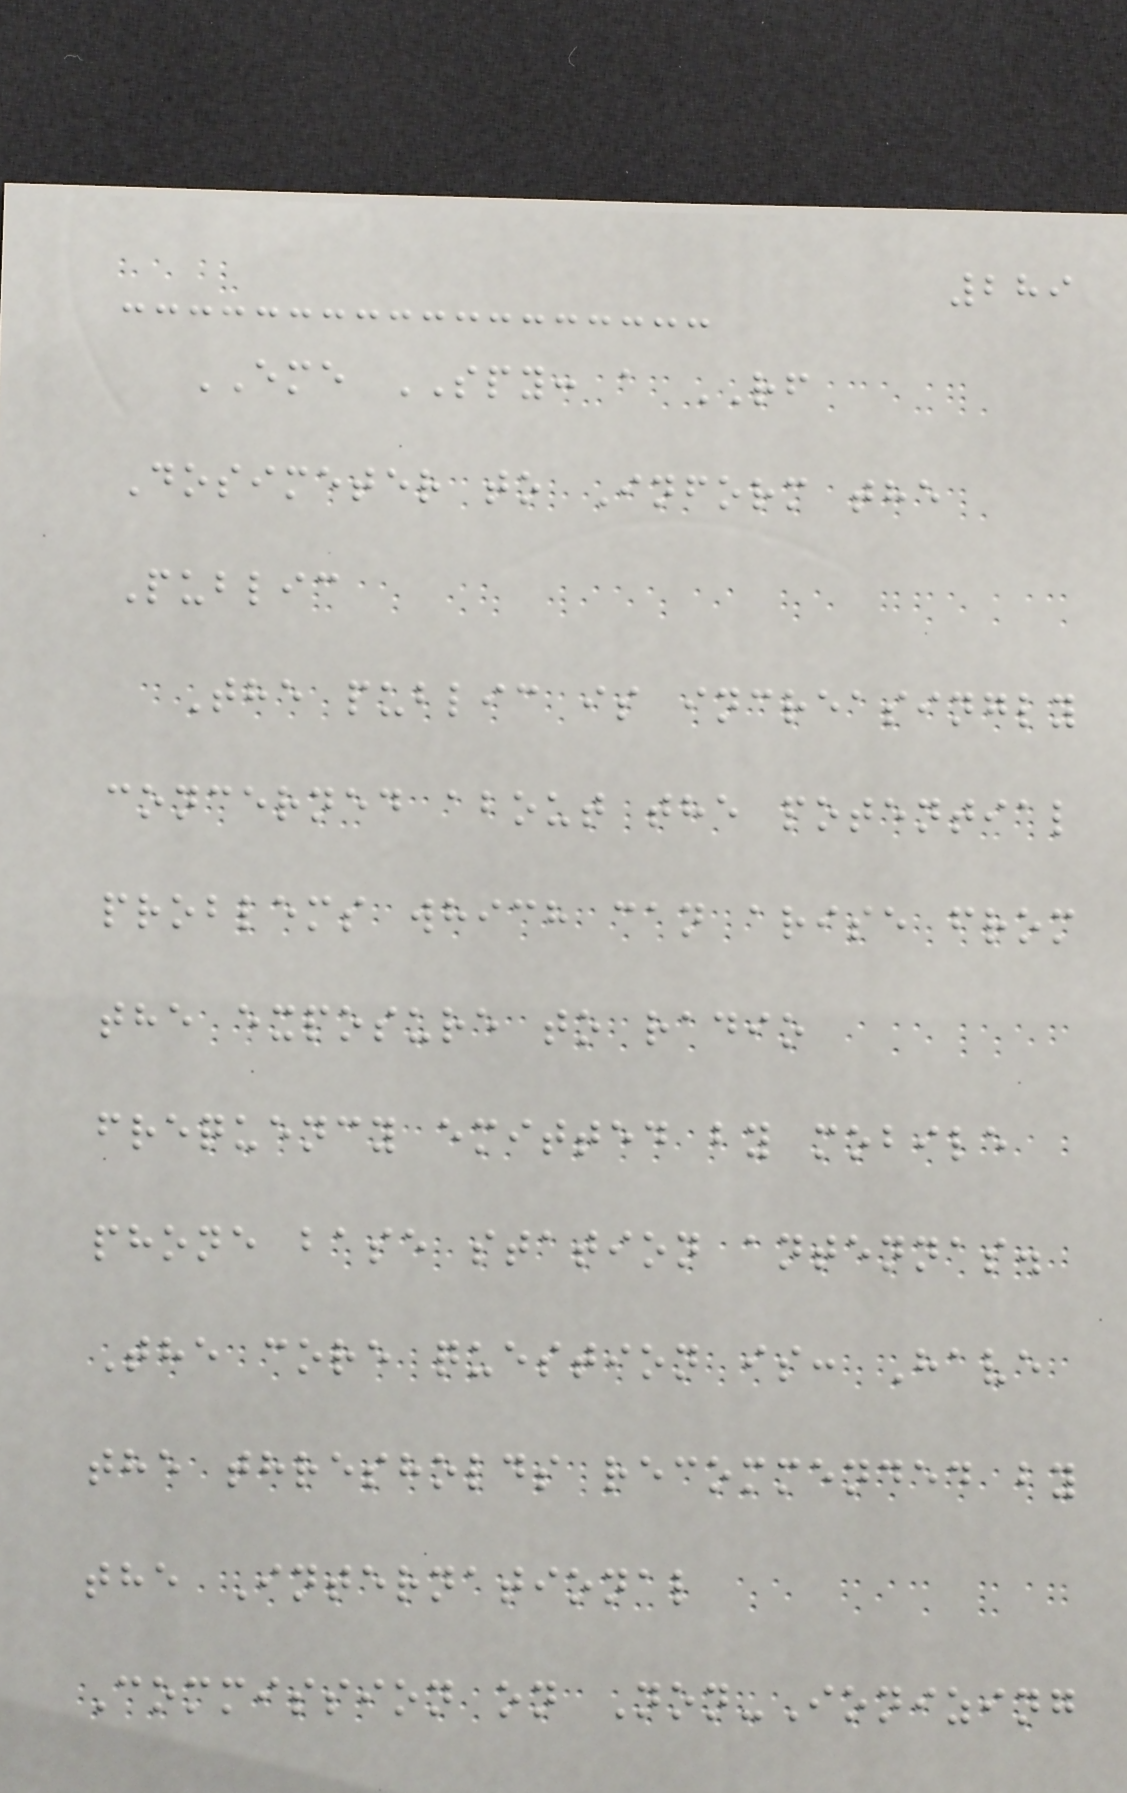289
EME SPY: a RF
Dosimeter to Inform the
Public
The public is increasingly
concerned about the potential
problems which can arise from
the exposure to radio
frequency emitted by mobile
phone base station antennas.
The core question is: Have
the thresholds recommended by
the International
Commission on Non-Ionizing
